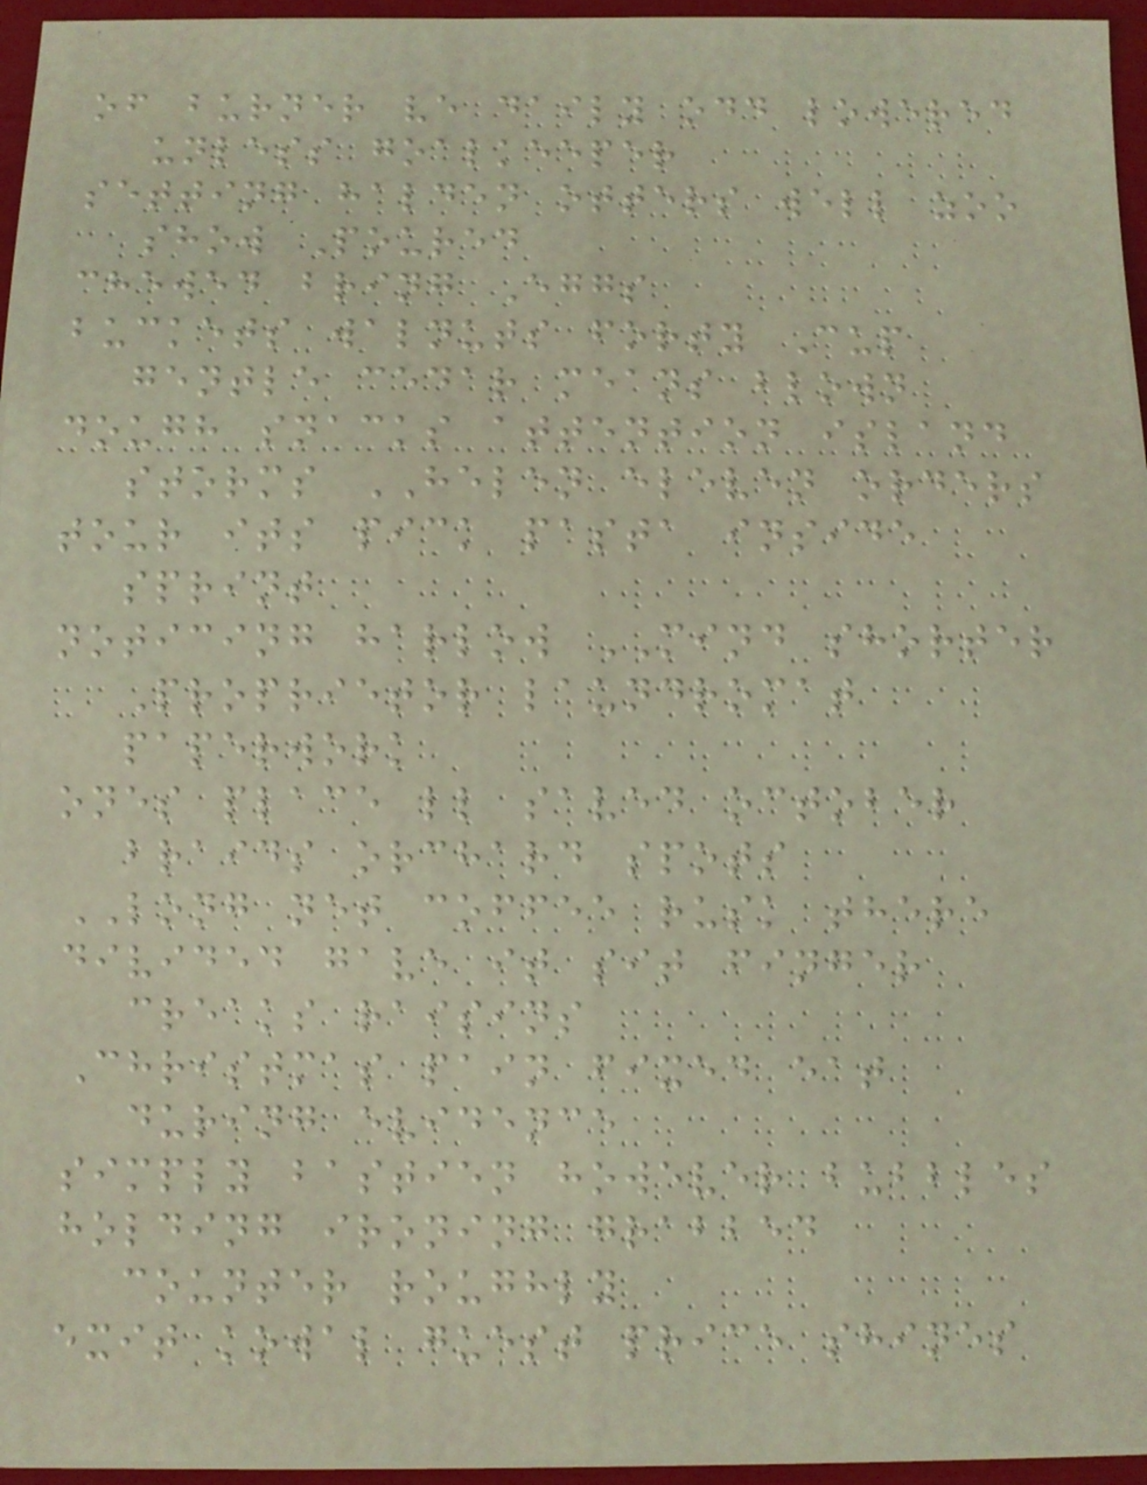of burner ve daily odd lowered
unless goalkeeper
setting halden otters well zoo
show Poured
chewed bring Eggs
buckets walnuts forty Cup
gentle cedar means blown
dough snacks attention island
storms HELEN eleven orders
tour its pick pasta inside
sprint
noticing harlow MIND shorter
Proprietor laundromat
paperwork
ones place ll saved october
braids orchard spots
LONG net coffee rusk there
divided gave it sit finger
creaks raisins
Christmas pain fixed eat
during evidence
simply bastien however bubbles
holding ironing grabbed
counter roughly
exit kowal guest price shines
